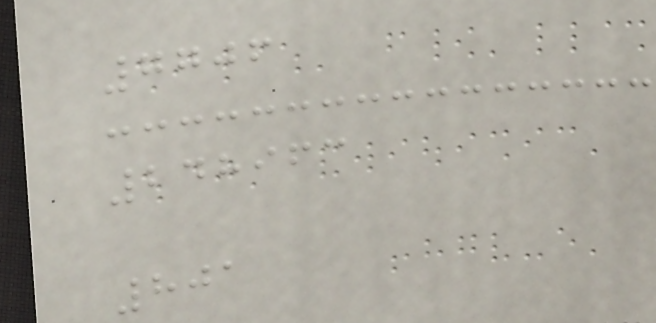7706
248963
801
